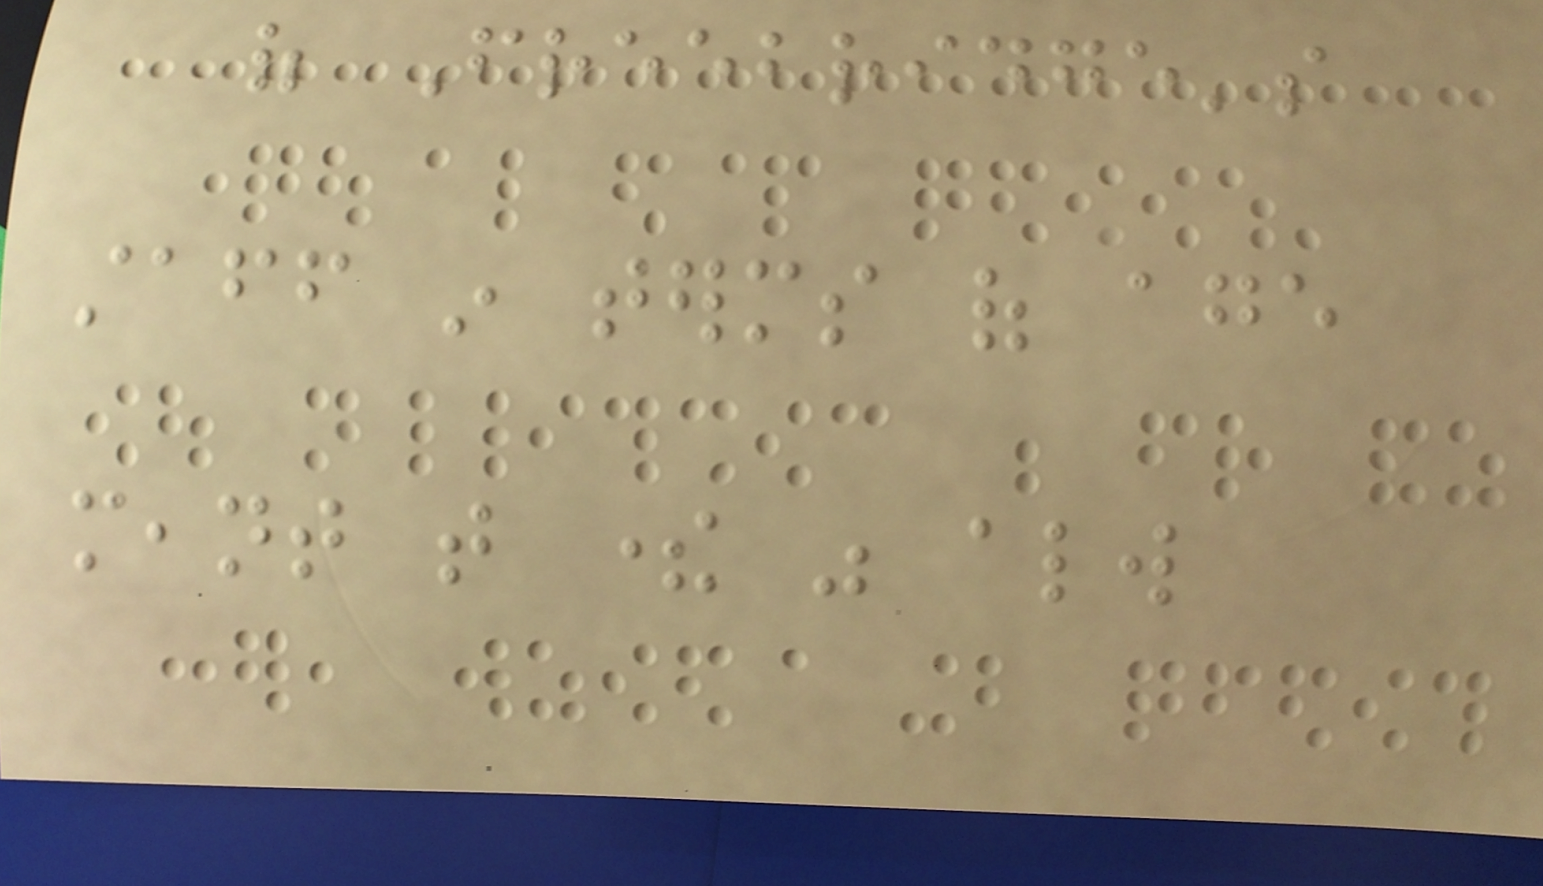of Freebridge's
staff in terms of age
meant that there was always
